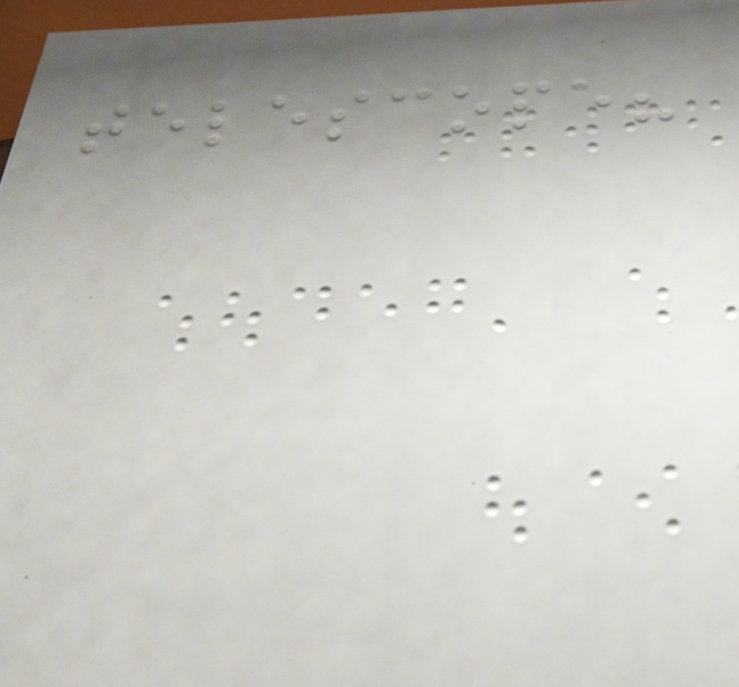telescope?
